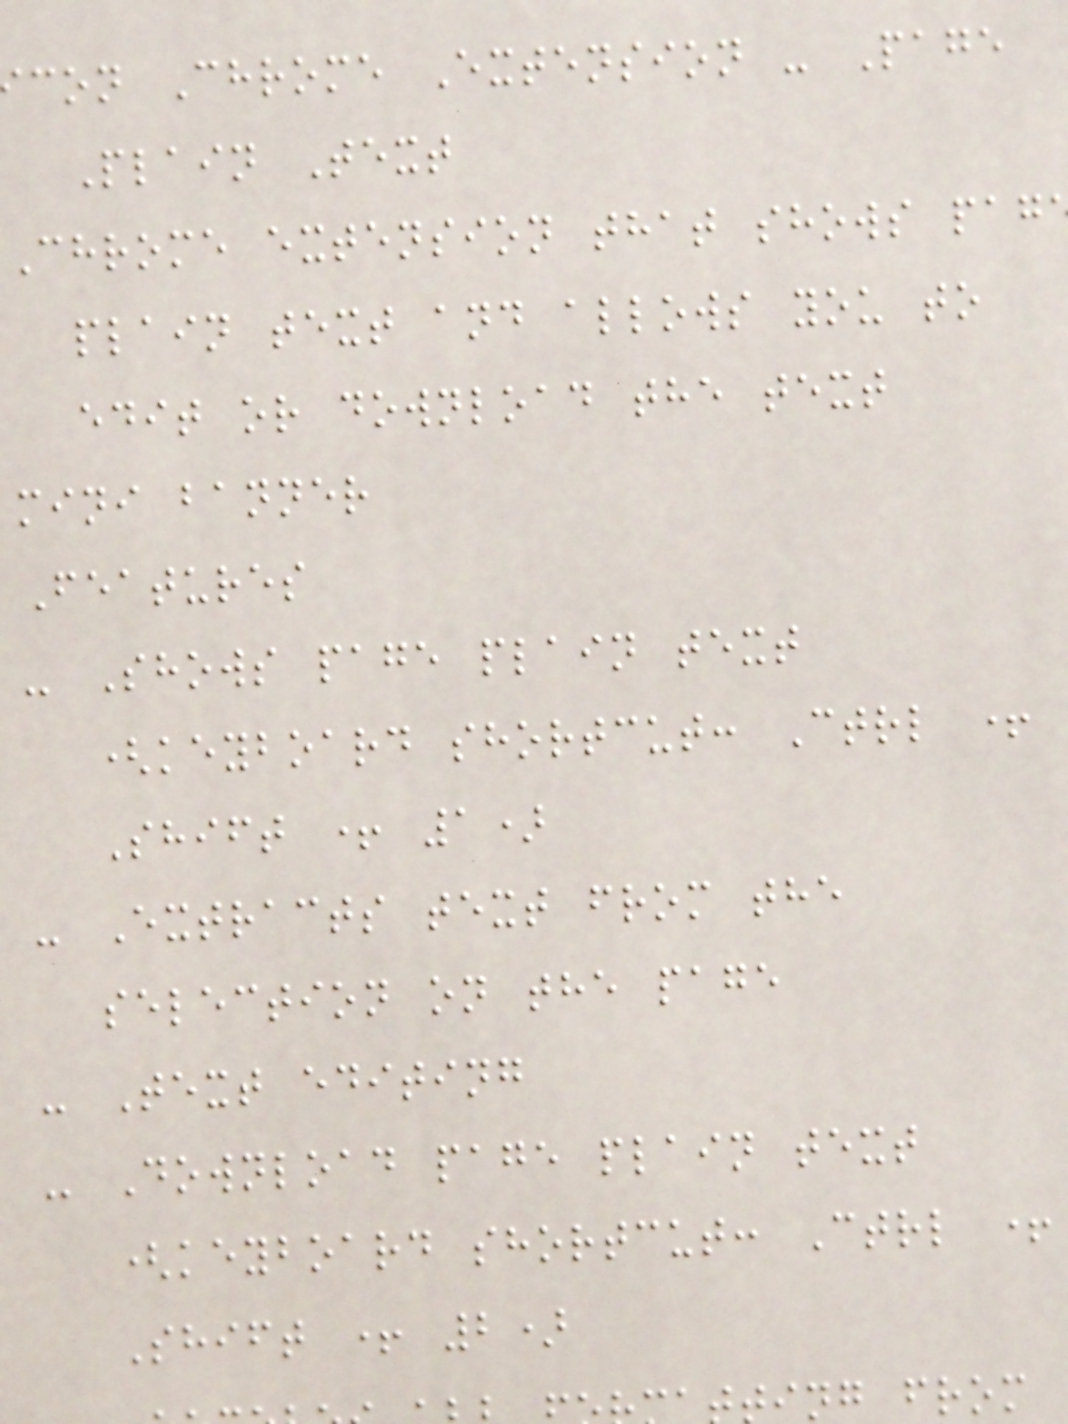con Chrome Extension - Page
Plain Text
Chrome extension that shows pag
plain text and allows you to
edit or download the text
mini banner
Features
- Shows page plain text
(keyboard shortcut: Ctrl +
Shift + 1)
- Extracts text from the
selection on the page
- Text editing
- Download page plain text
(keyboard shortcut: Ctrl +
Shift + 2)
ting from
